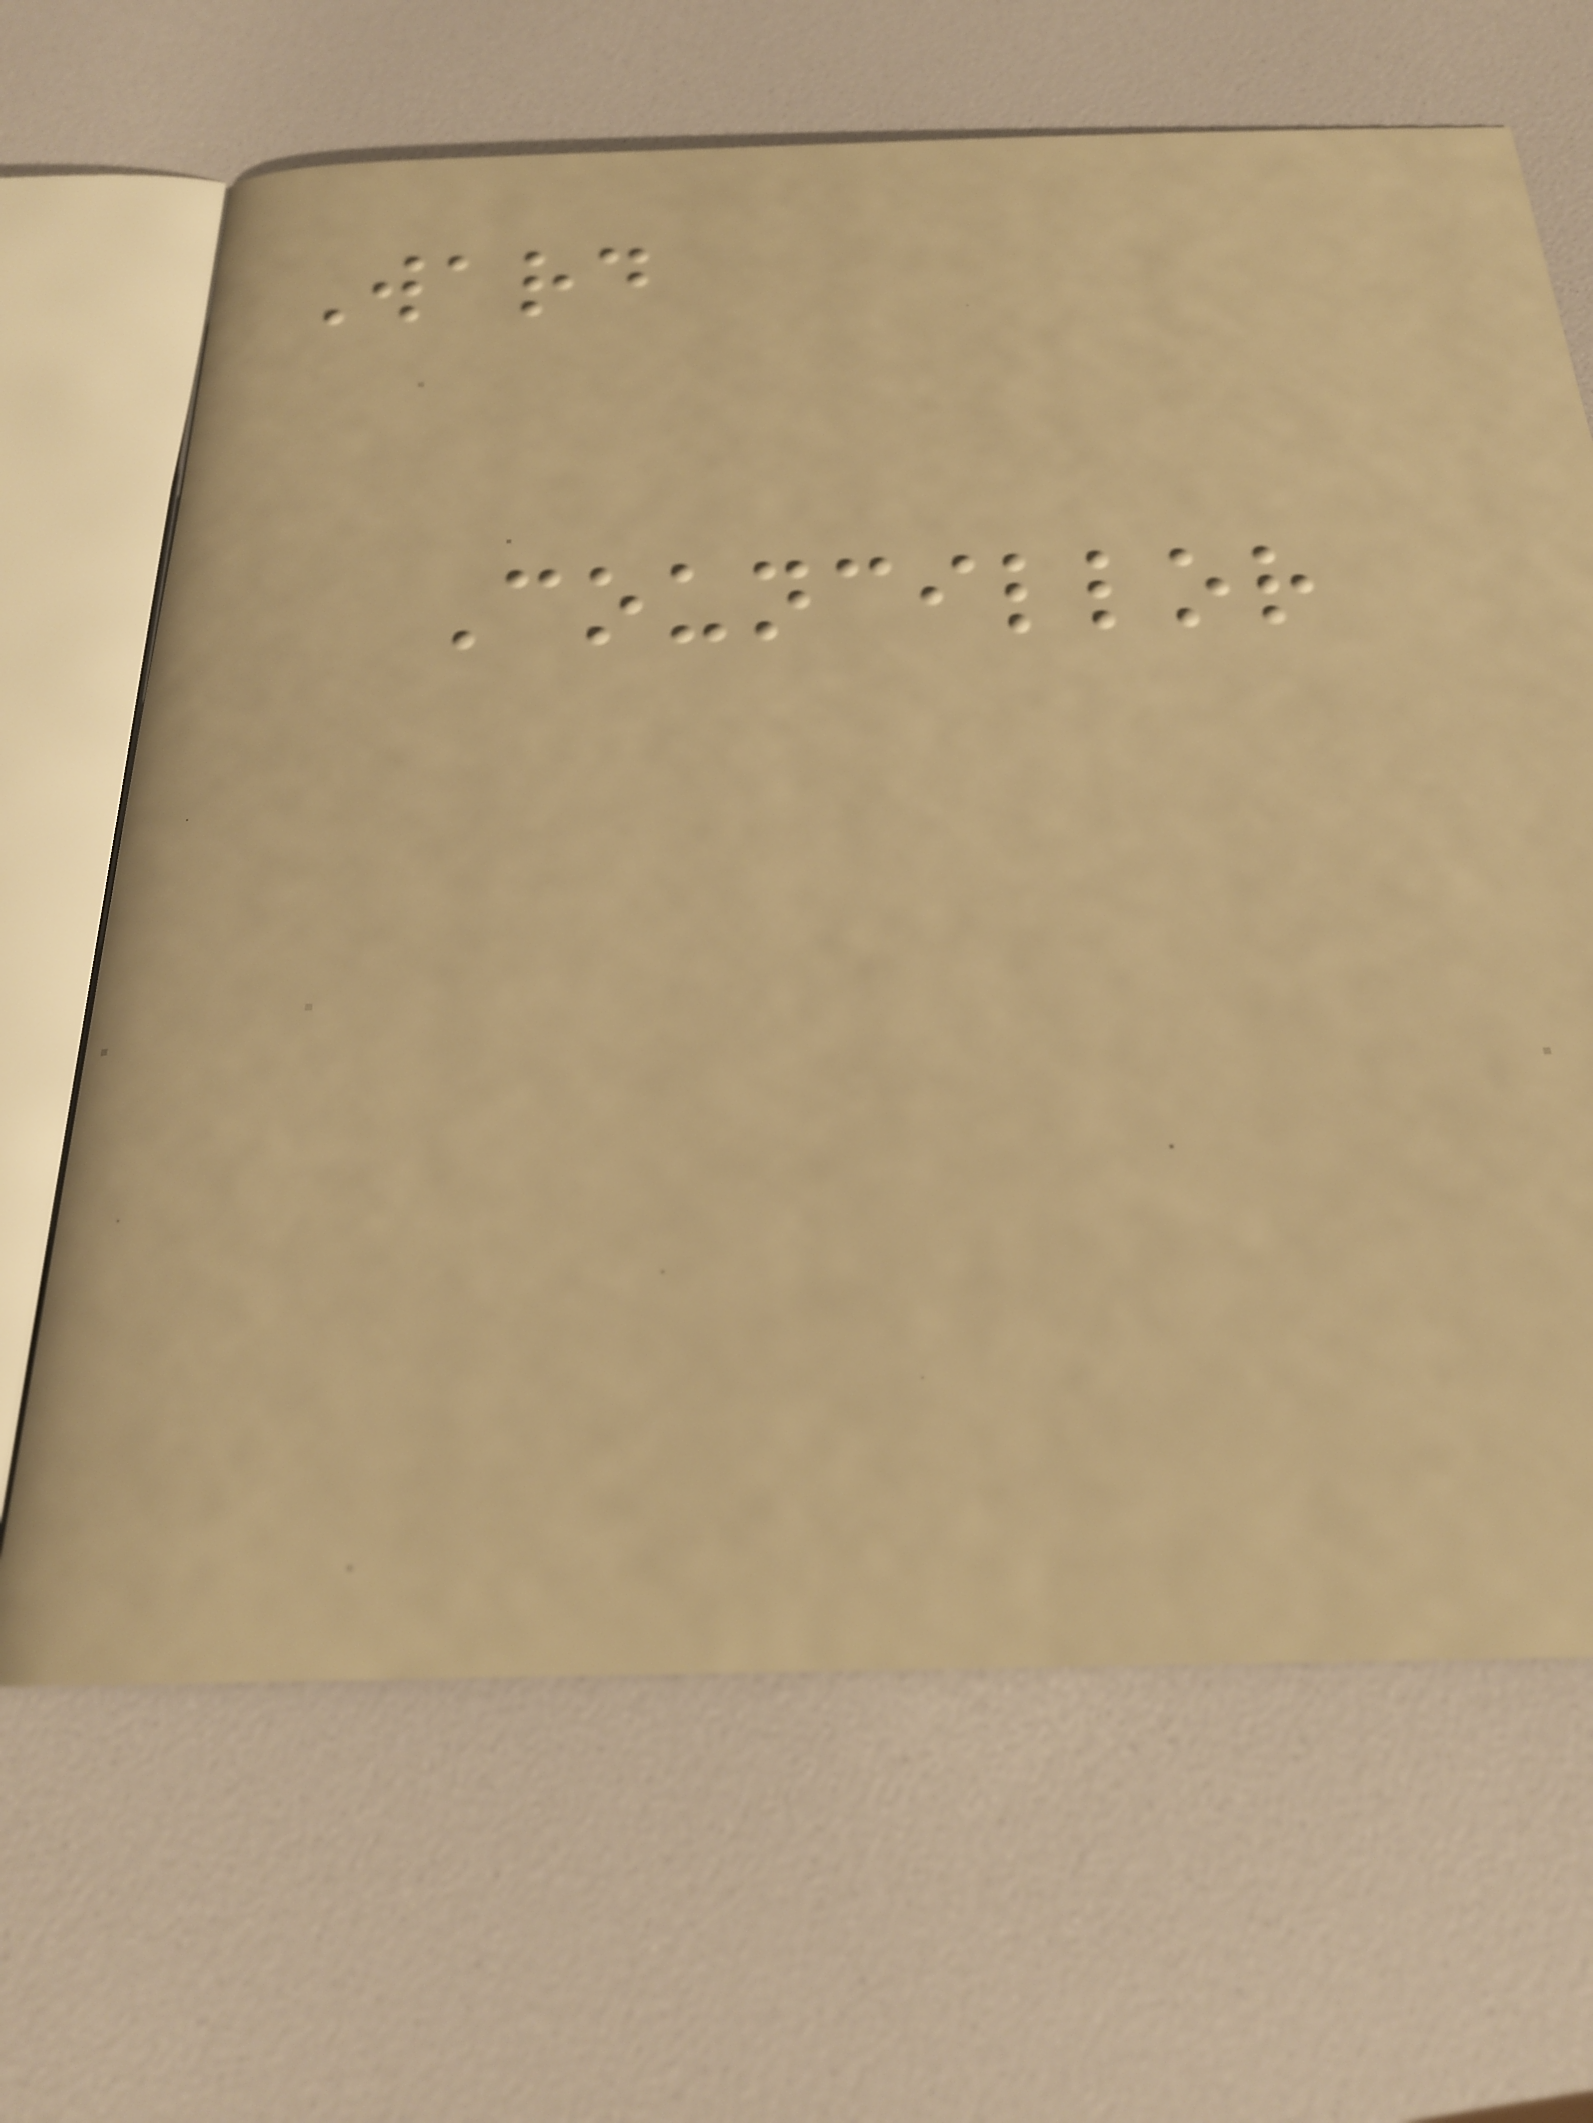Ward
Councillor
